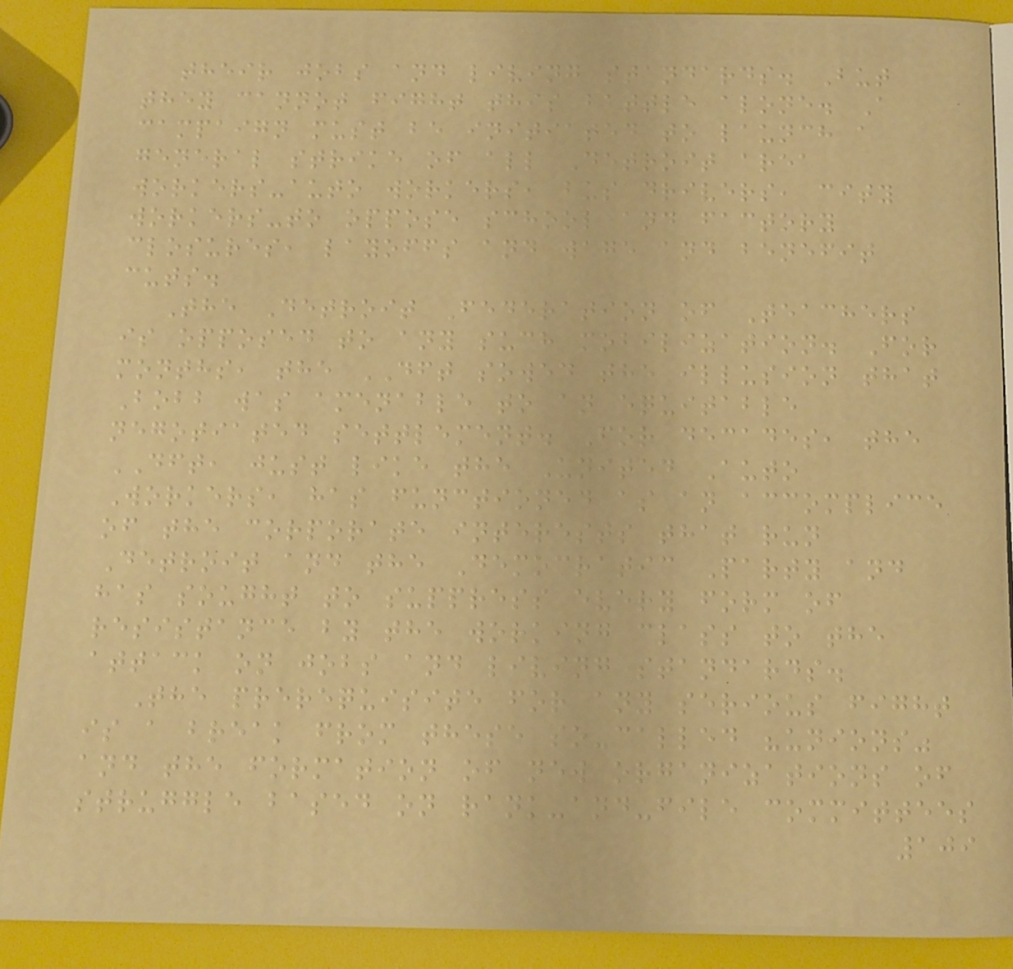their jobs and living standards. But
they cannot fight this battle alone. A
campaign must be initiated to launch a
general strike of all Detroit area
workers-auto workers, bus drivers, city
workers-to oppose school and factory
closures, layoffs and wage and benefit
cuts.
The Detroit Federation of Teachers
is opposed to any such mobilization. For
months, the DFT sowed the illusion that
Bobb was amenable to an equitable
negotiated settlement. For decades, the
DFT, just like the United Auto
Workers, has functioned as an accomplice
of the corporate interests that run
Detroit and the Democratic Party and
has sought to suppress every form of
resistance by the working class to the
attack on jobs and living standards.
The prerequisite for any serious fight
is a break from these so-called "unions"
and the formation of new organizations of
struggle based on rank-and-file committees
109
